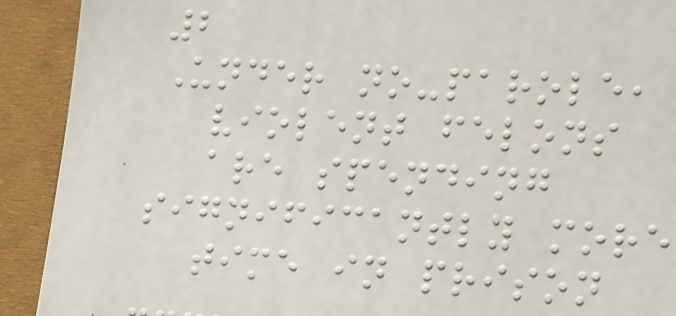2
Under no-parole,
violent felons
are spending
significantly more
time in prison
